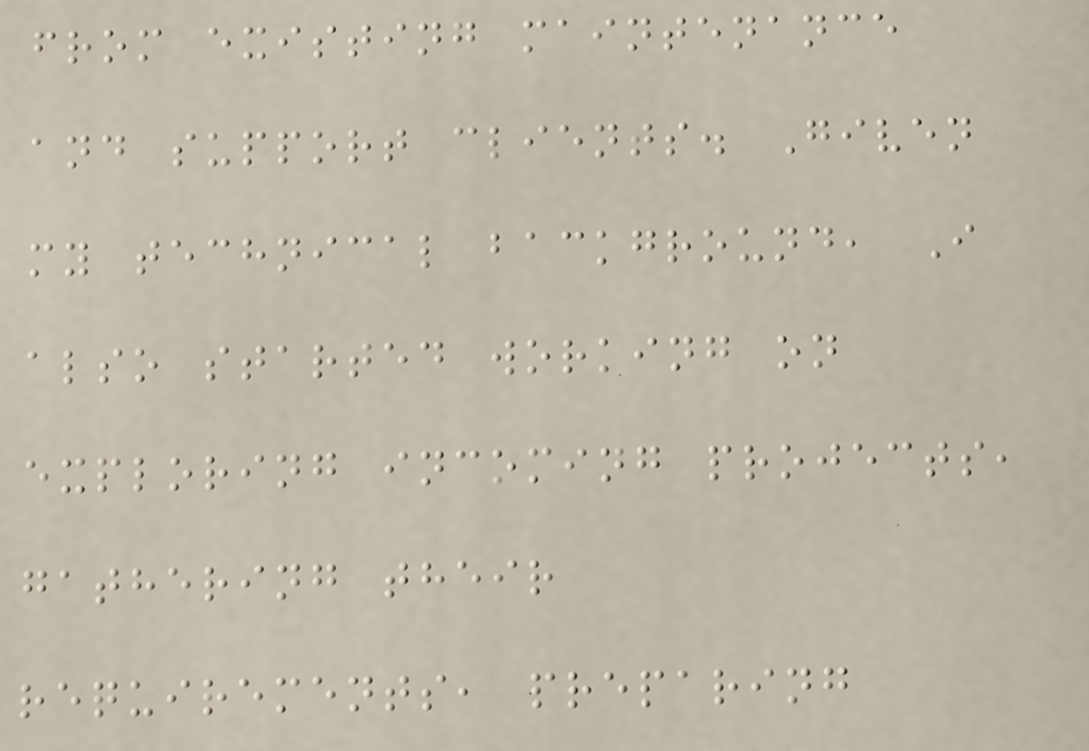from existing maintenance
and support clients. Given
my technical background, I
also started working on
exploring incoming projects,
gathering their
requirements, preparing
